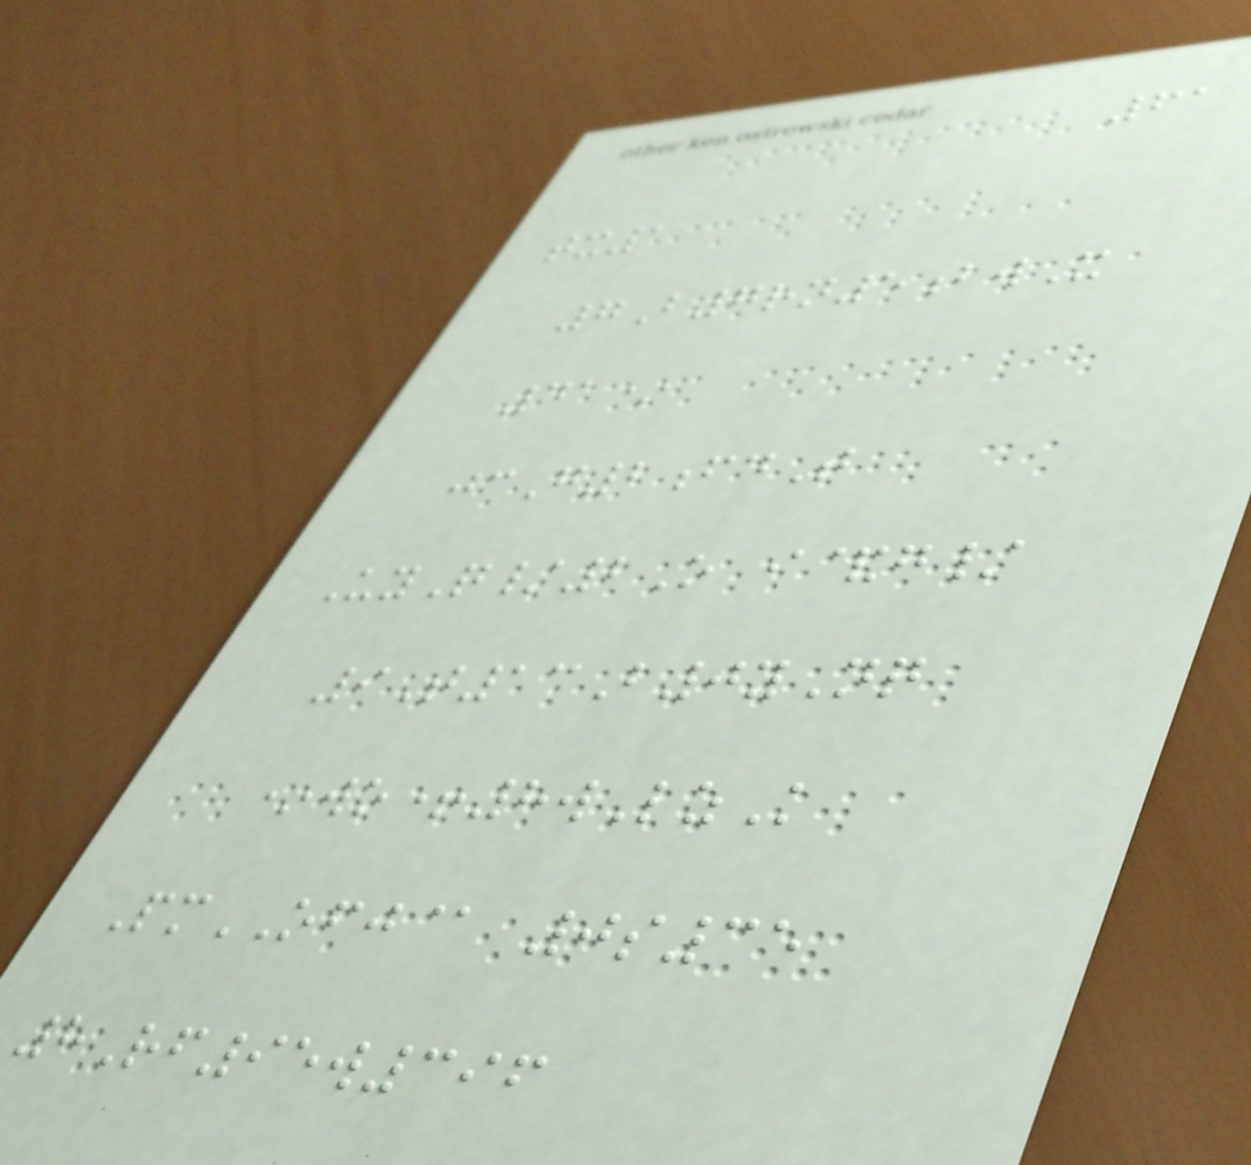61
tx1
7B7rn5bwX
41*
jcG2fdT
UyQ/2O i&g/
9T13B0yNq
*wo+8wLzK
PmOFJ@ 0s35
8Rf95w396
